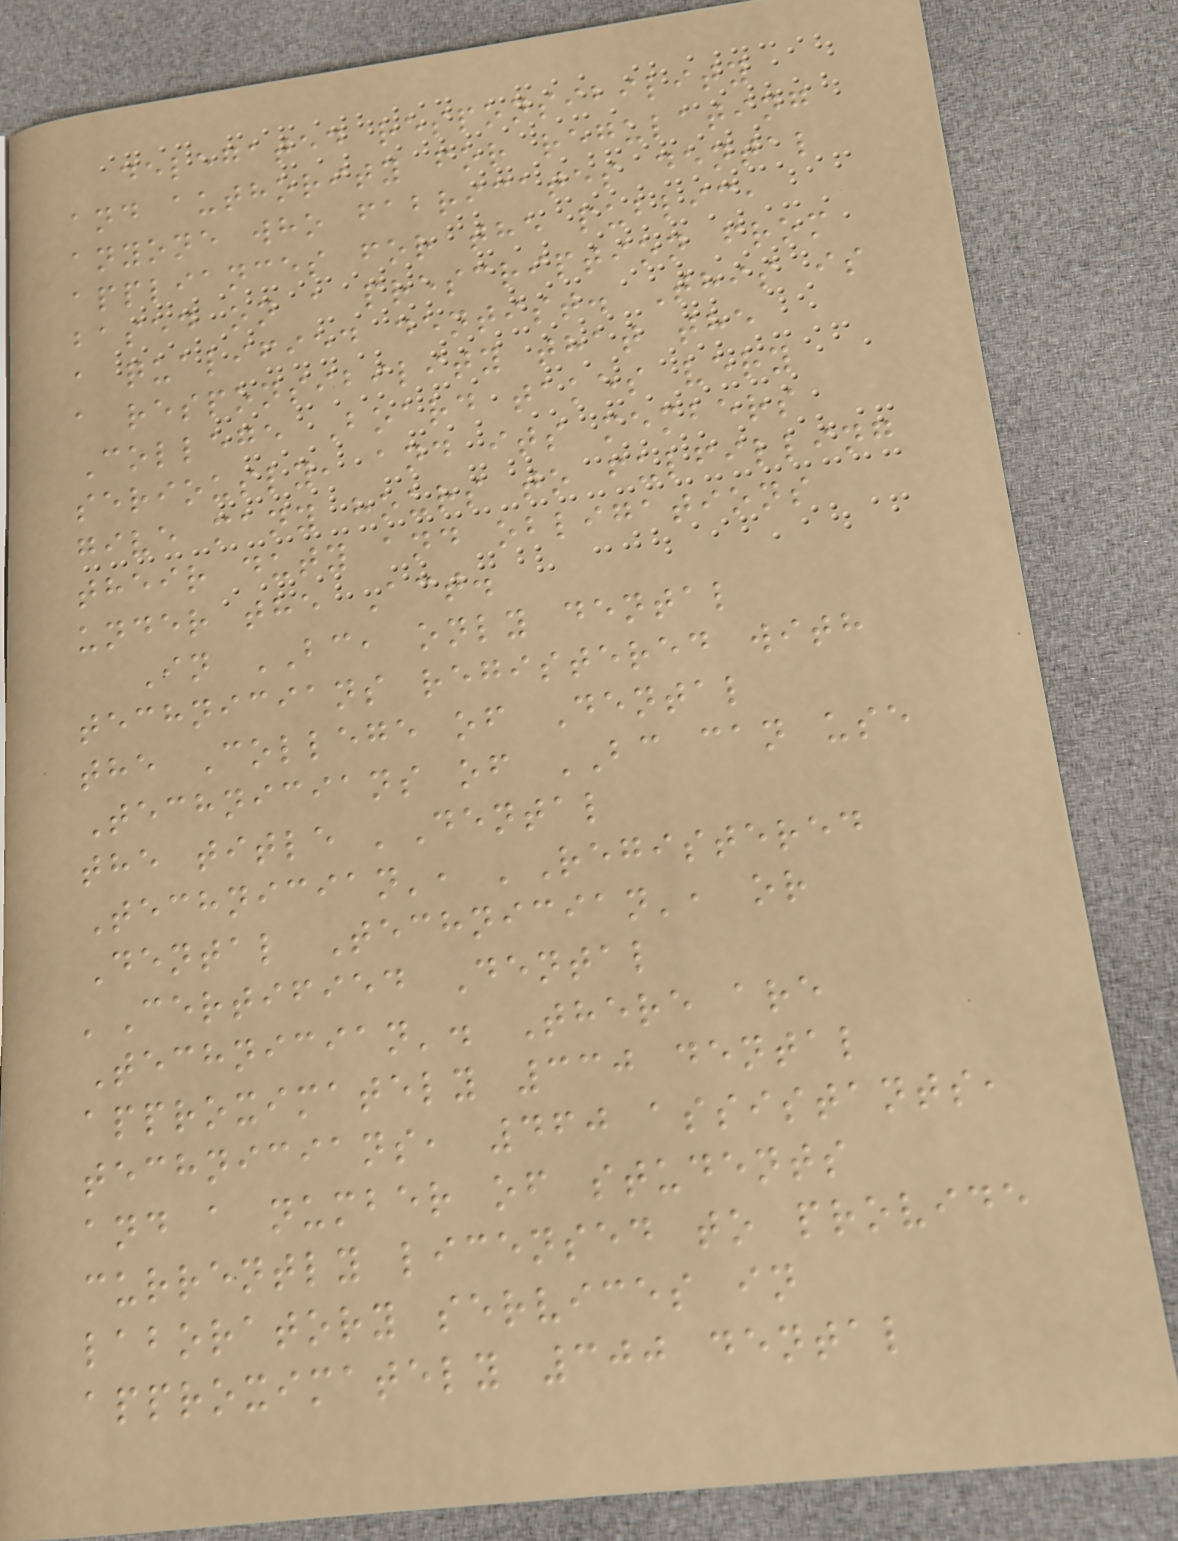delegated responsibility
and authority for regulating
anyone who fabricates dental
appliances for the public,
based on a prescription from
a qualified dentist. This is
a responsibility that the
College Board takes very
seriously, and its members
give many hours to fulfilling
their duty and obligations
under the Act.
In BC, only dental
technicians registered with
the College of Dental
Technicians of BC can use
the title 'Dental
Technician', 'Registered
Dental Technician', or
'Certified Dental
Technician'. There are
approximately 330 dental
technicians, 460 assistants,
and a number of students
currently licensed to provide
laboratory services in
approximately 300 dental
